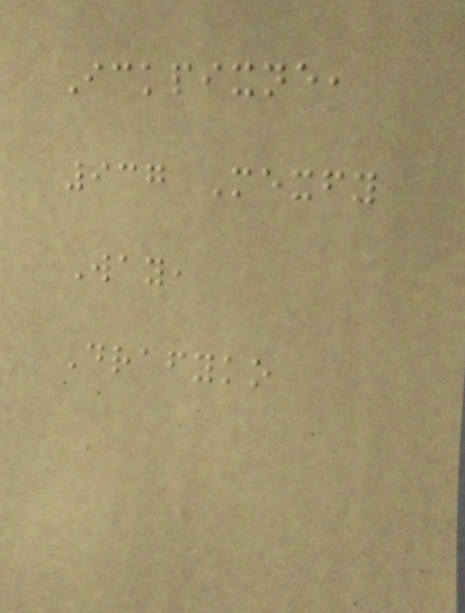Ickpixne,
937 Mexfy
Way,
Drafyko
